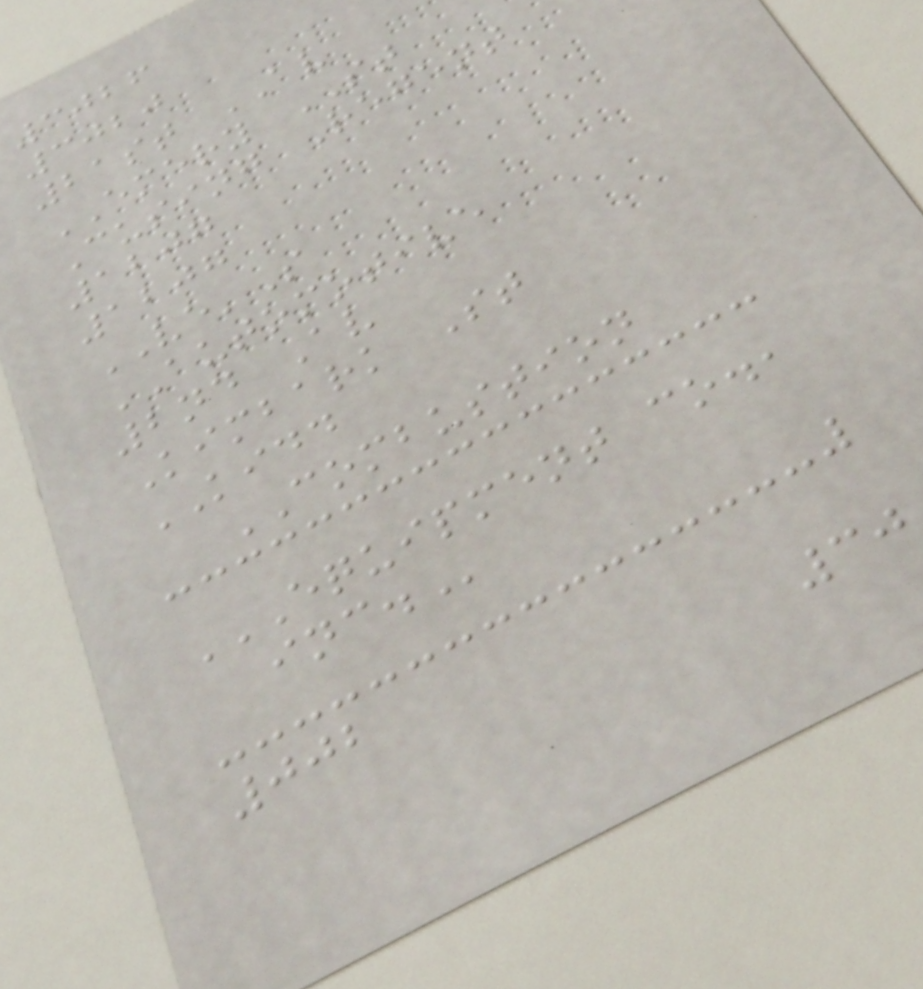3026
3020
21st AV
EMERY ST
Cusing Regent
1207
1207
VE'S
AUTOMOTIVE
2nd Av
Kimbark St
KIDD
COMBUSTION
EQUIPMENT CO.,
INC.
002
30
